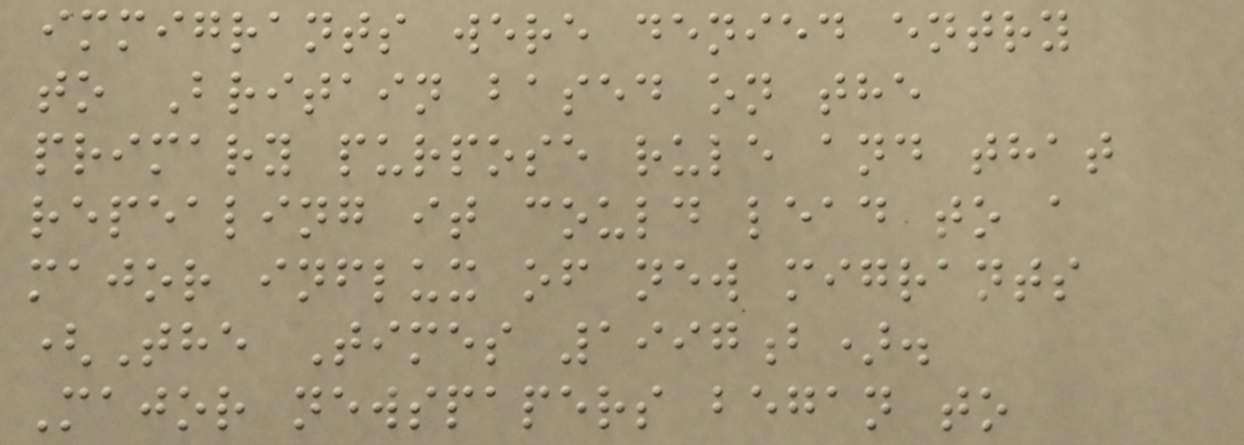immigrants were denied entry
to Britain based on the
primary purpose rule and that
repealing it could lead to a
major influx of new migrants
(The Times 1997b).
Major newspapers began to
